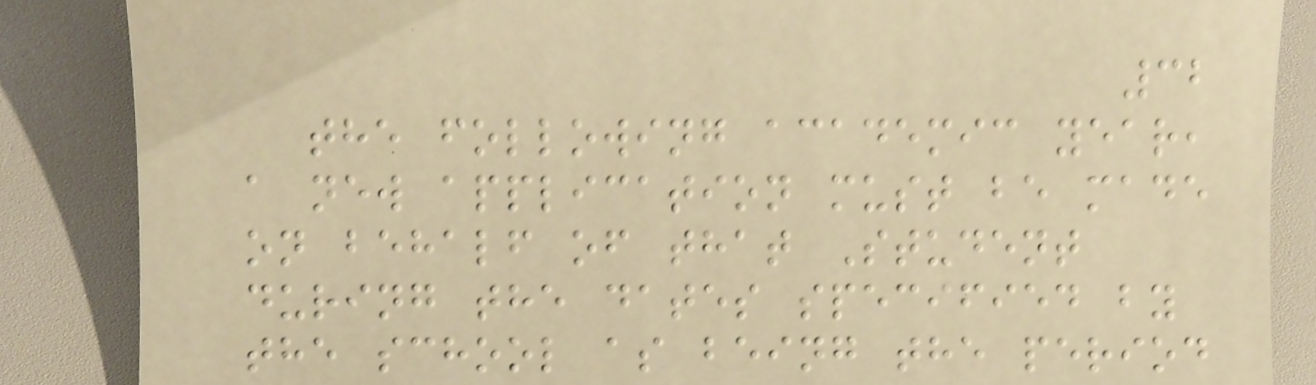32
the following academic year,
a new application must be made
on behalf of that Student
during the dates specified by
the school as being the period
